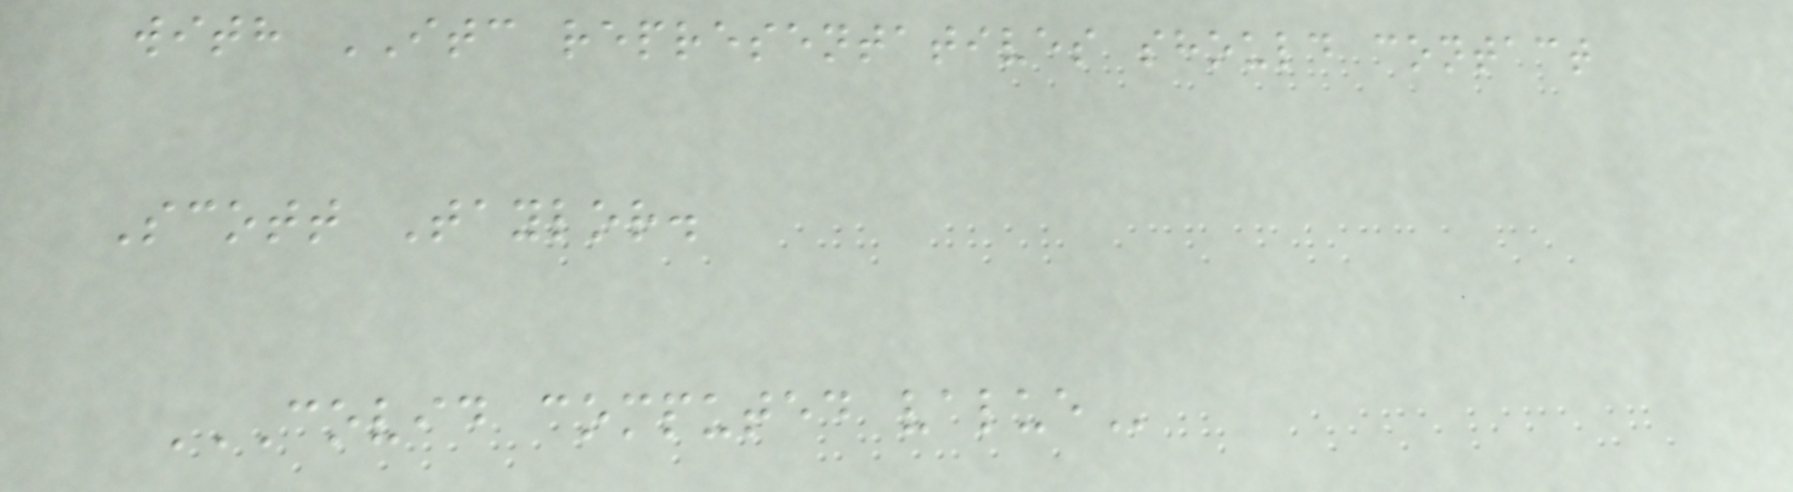with ITC representatives should contact
Scott Taylor.
COVID COMPUTED VALUE
